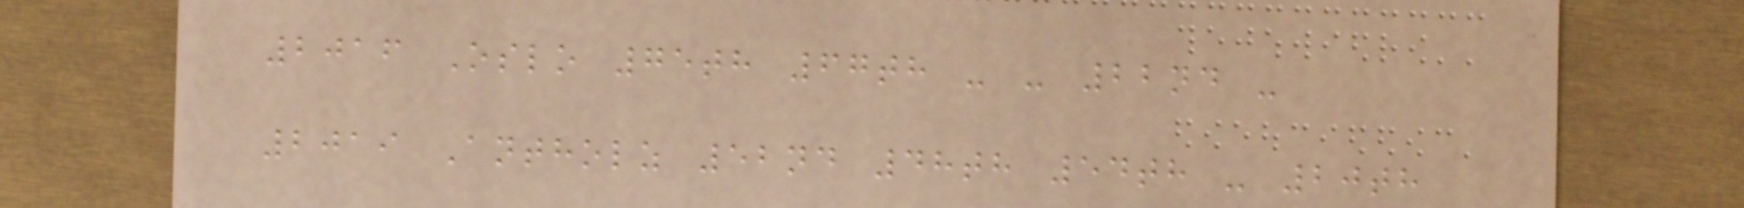2016 Oslo 75th 67th - - 22nd -
2019 Antholz 52nd 48th 54th - 20th
